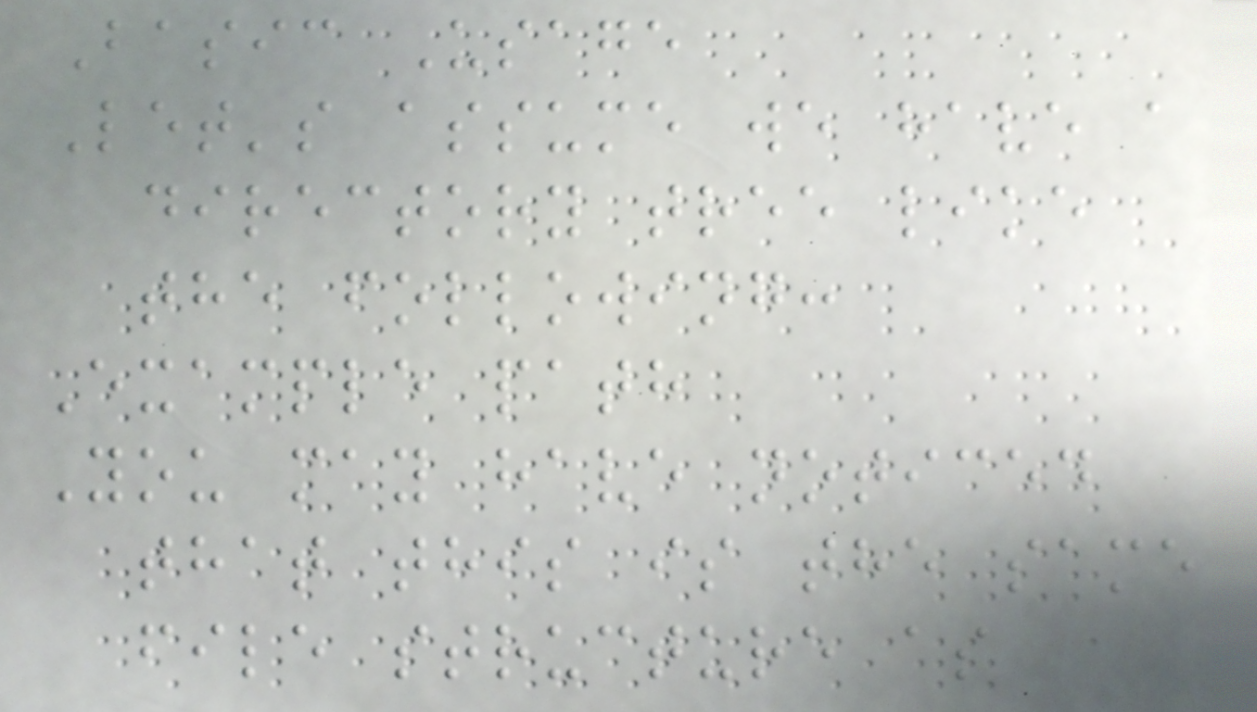Basic Usage
Let's assume we have a
directory tree like
the following:
Example path
You may have noticed
that this is the same
file structure as
